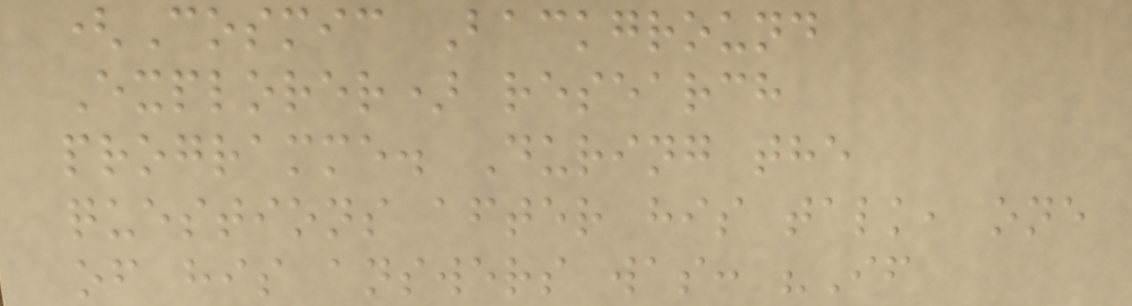(Cosmic Background
Explorer) research
programme. During the
questions after his talk, one
of his answers was: "If
